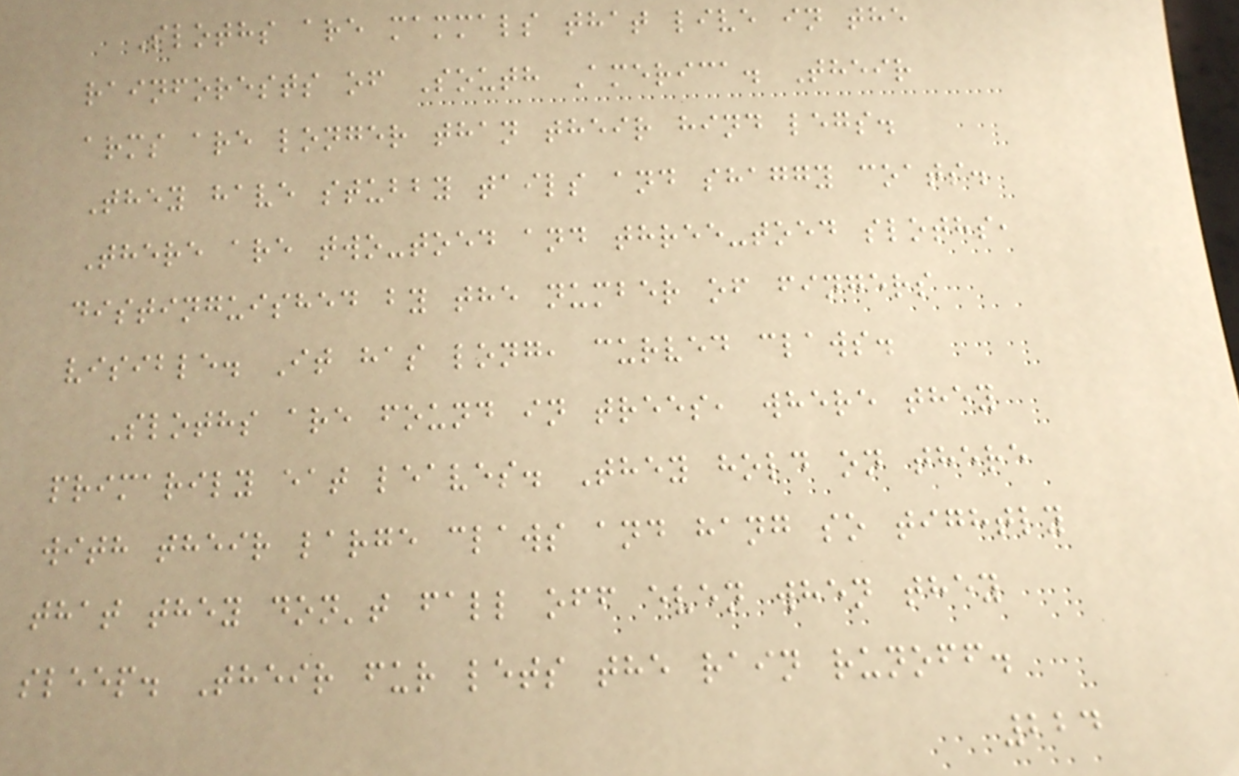Sloths are mammals that live in the
rainforests of South America. Their
arms are longer than their hind legs.
They have stubby tails and shaggy coats.
There are two-toed and three-toed sloths,
distinguished by the number of fingers
visible. It has long, curved claws.
Sloths are found in trees, where they
primarily eat leaves. They hold on there
with their large claws and hang so tightly
that they don't fall off even when they
sleep. Their fur lets the rain runoff.
224
